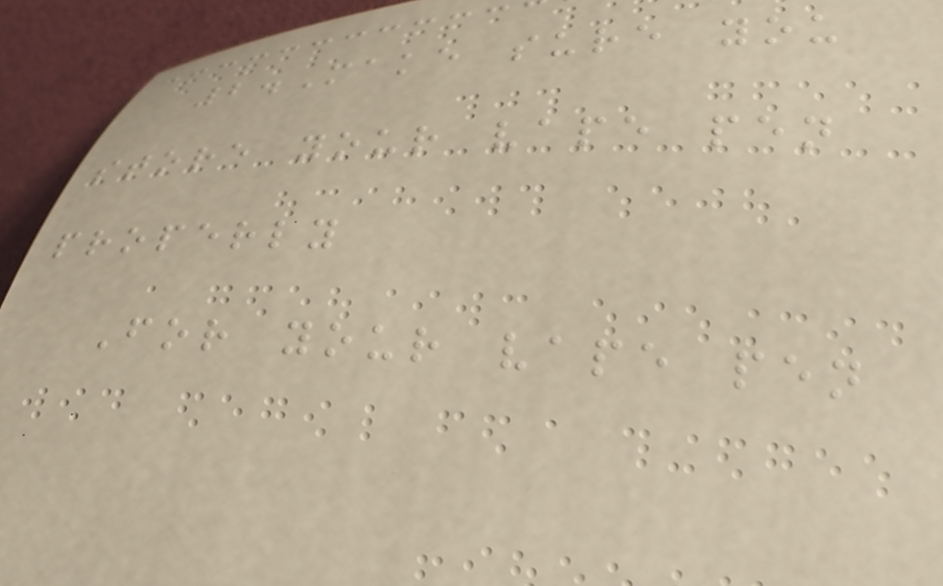2.Make sure you
store your vape pen
properly
For your vape pen
